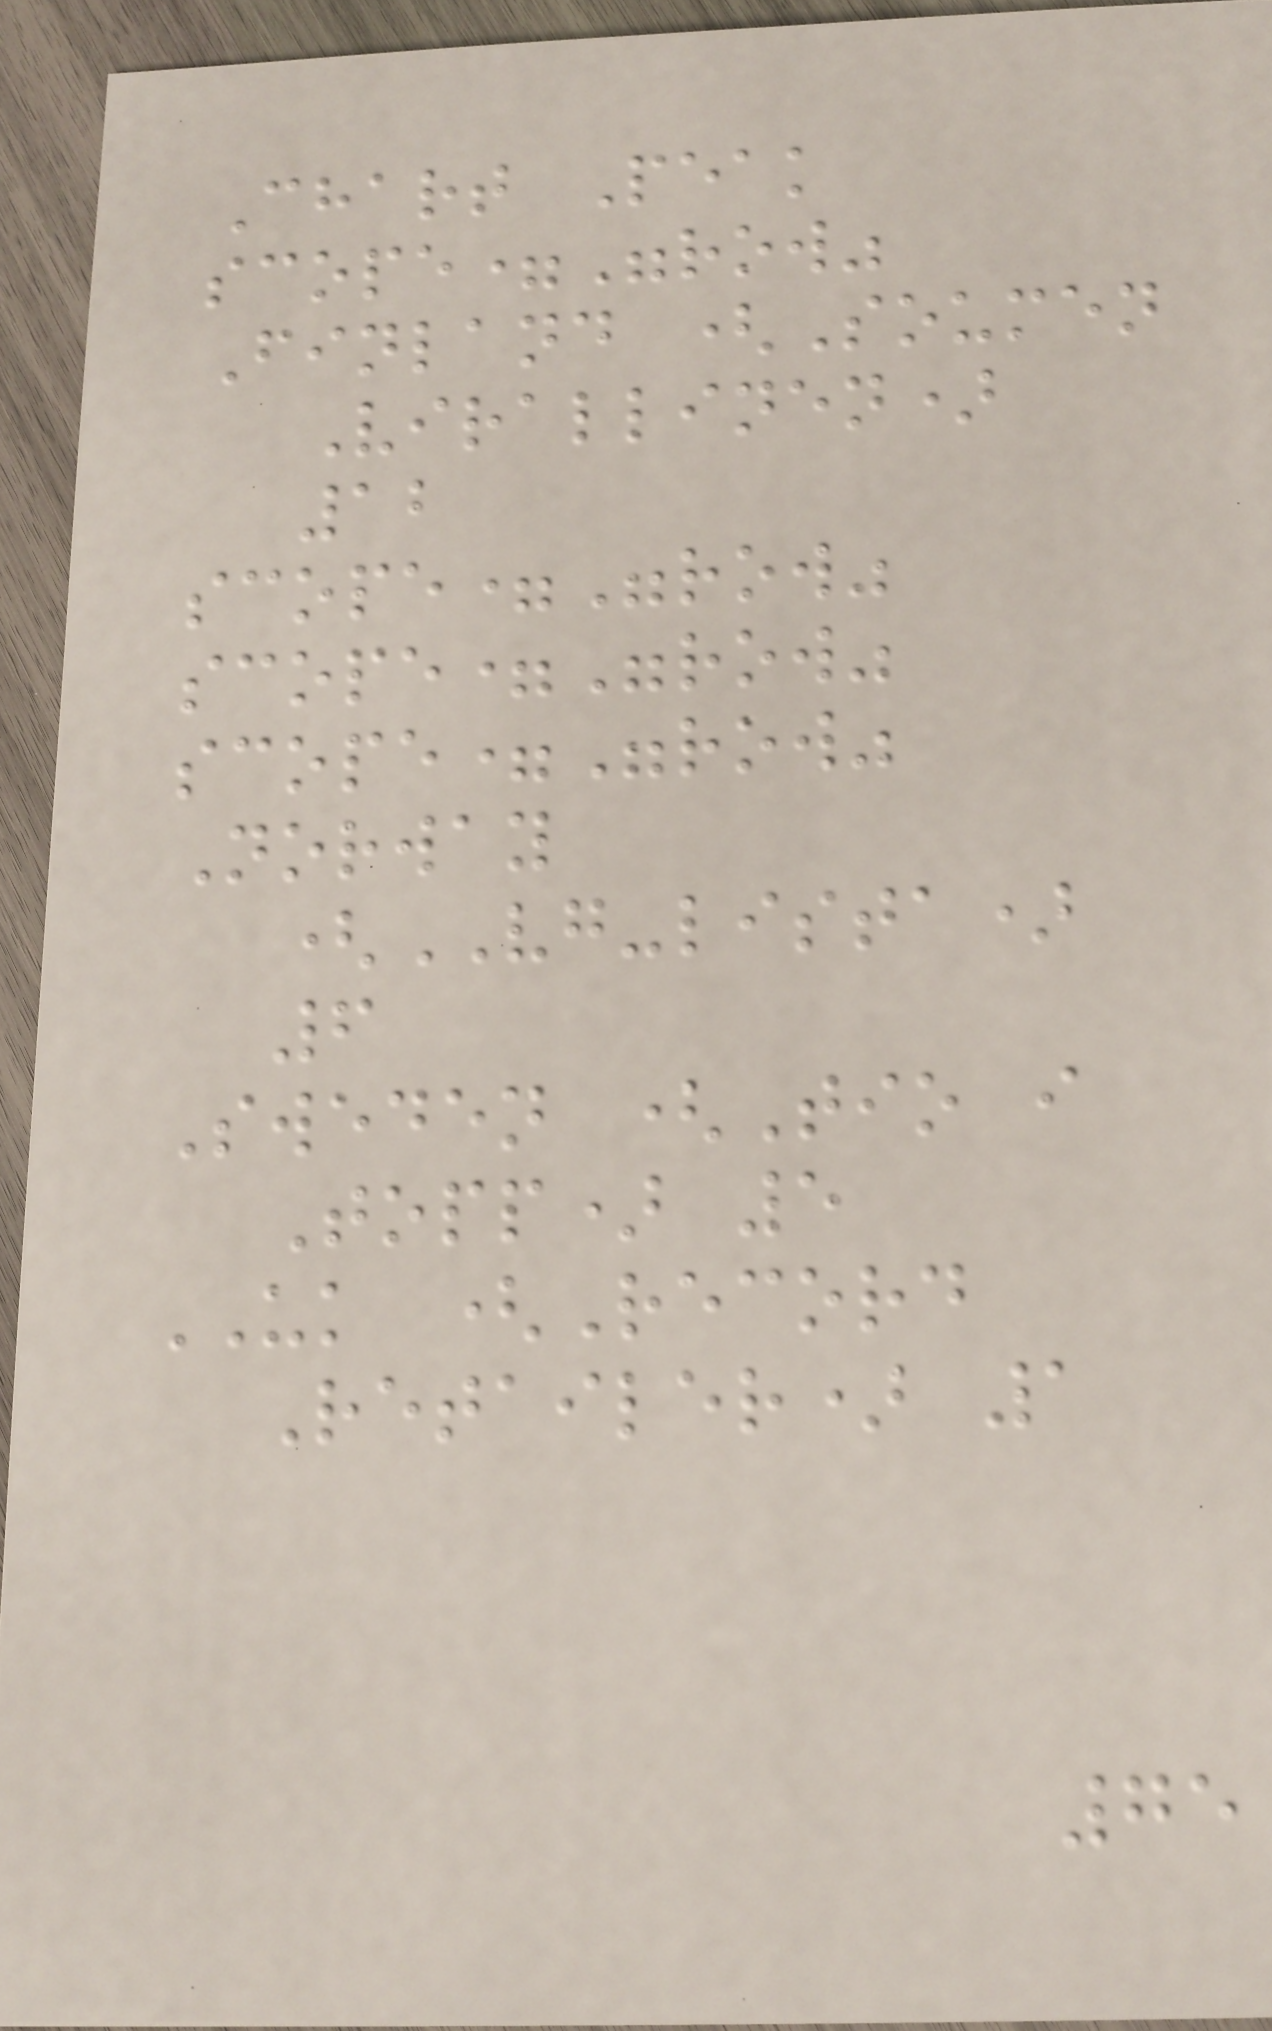Chart Peak
scope="row"
Finland (Soumen
Virallinen)
12
scope="row"
scope="row"
scope="row"
Norway
(VG-lista)
6
Sweden (Tio i
Topp) 5
UK (Record
Retailer) 1
75
